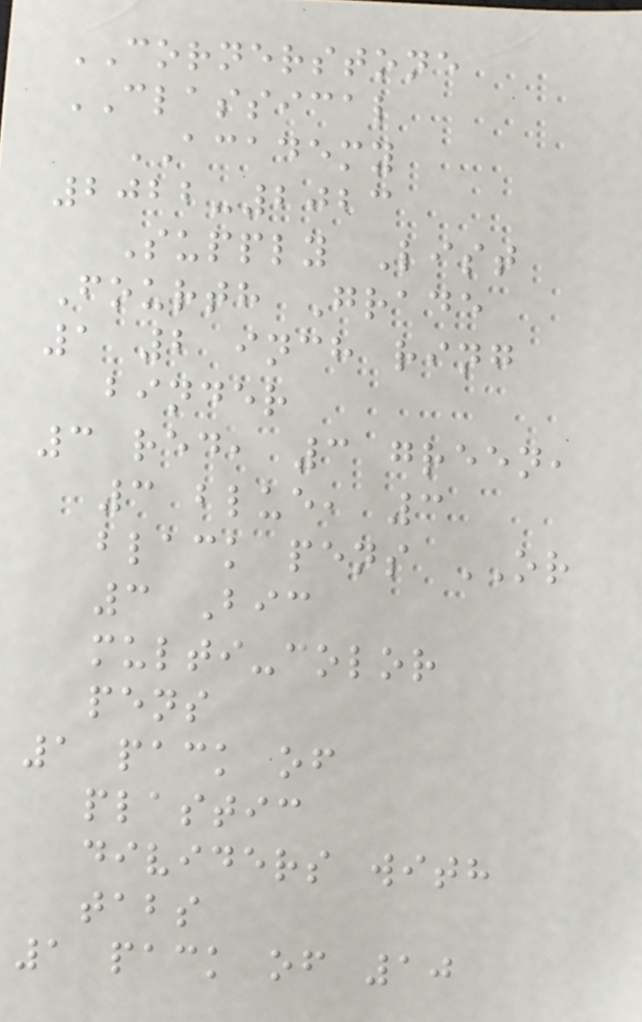CORNERSTONE
CLASSICAL
ACADEMY
2022-2023
Supply List
Fourth Grade
1 2 inch ring
binder
3 red, 3 green,
3 blue, 3
black pens OR
3 Bic
multi-color
pens
1 pack of
plastic
dividers with
tabs
1 pack of 10
